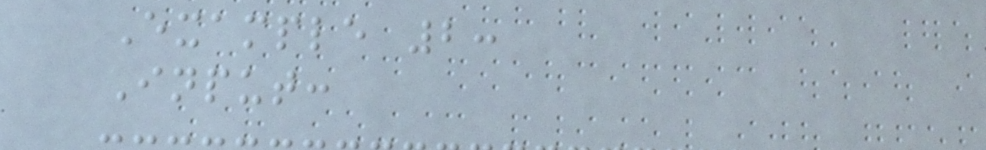Example 2:
Input:
